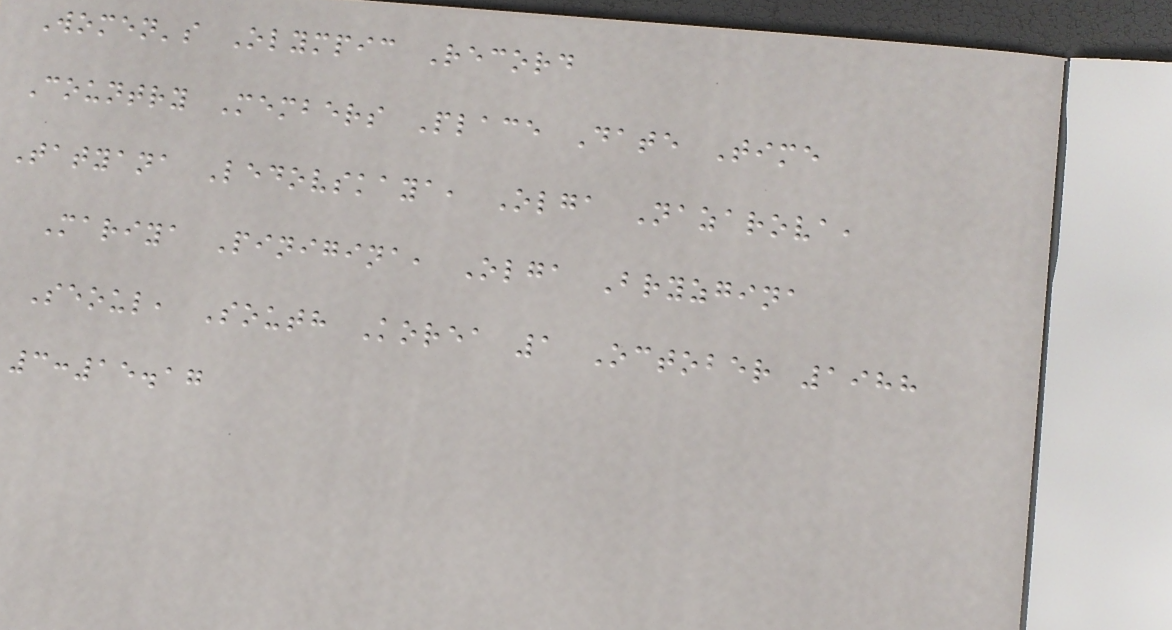Women's Olympic Record
Country Members Place Date Time
Tatyana Ledovskaya, Olga Nazarova,
Mariya Pinigina, Olga Bryzgina
Seoul, South Korea 1 October 1988
3:15.17
